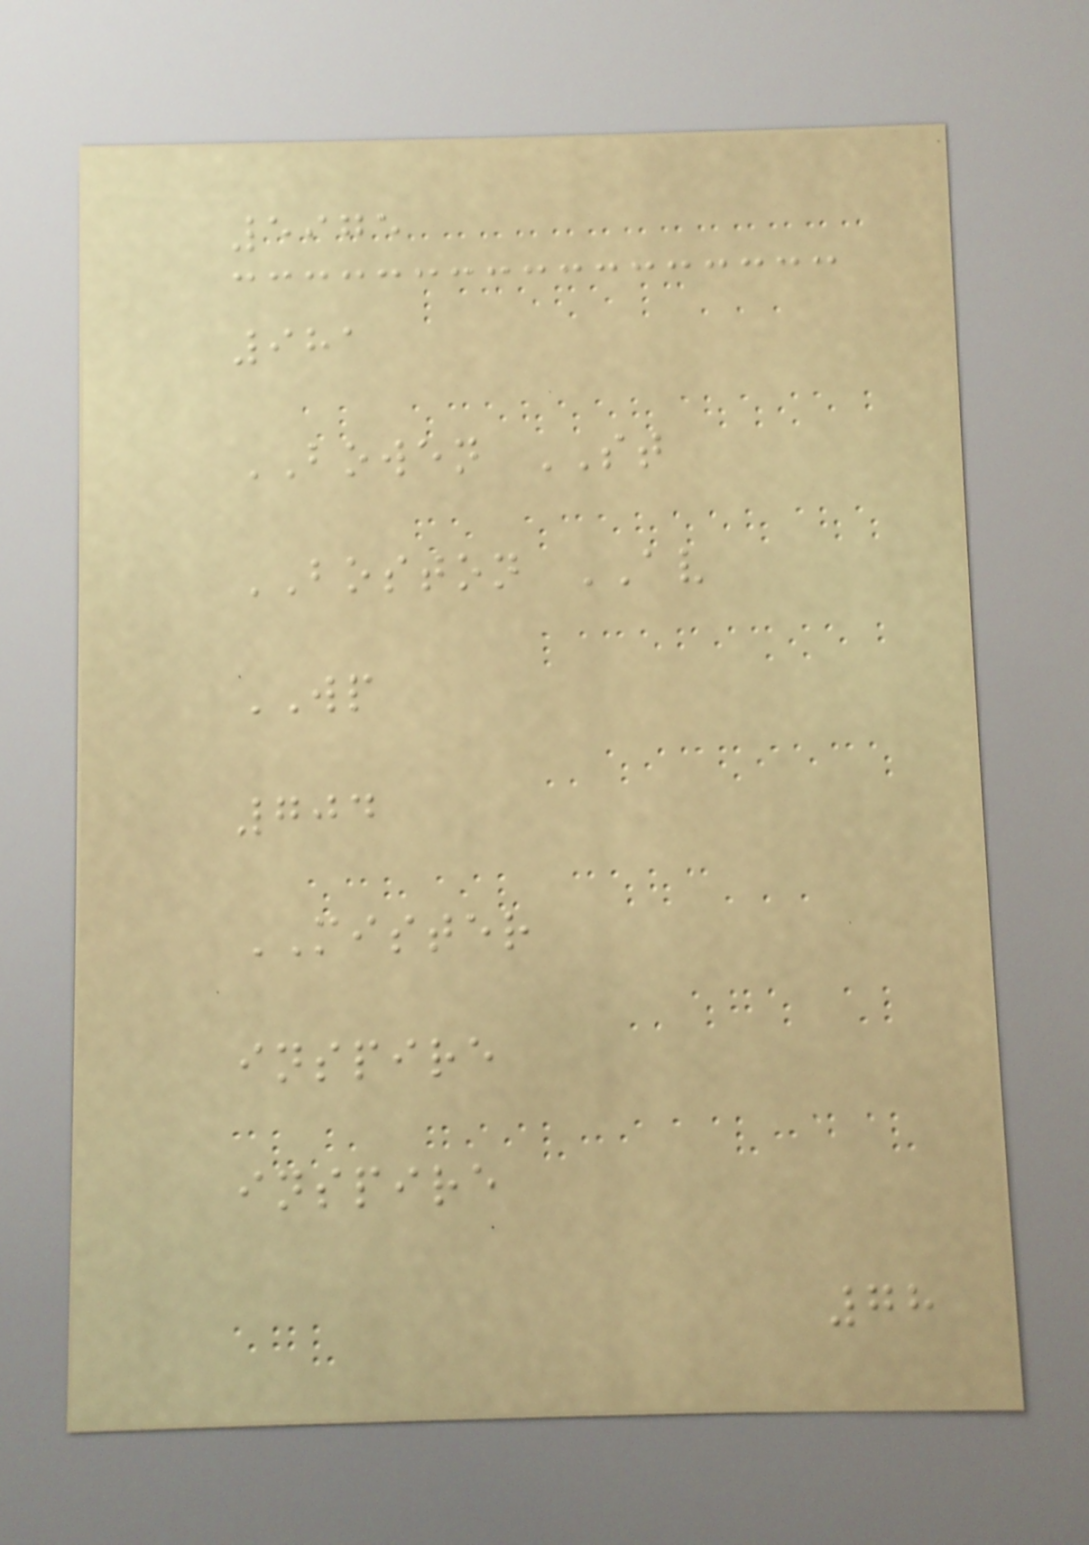5975
981
BOWEN ST
BOSTON AV
WP
704
MISTER
inspire
inspire
78
